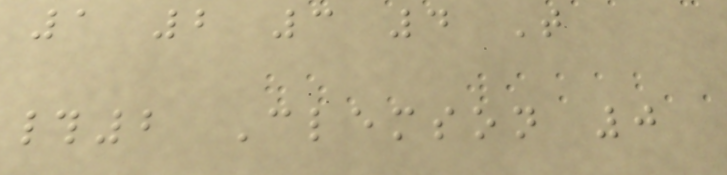1 2 3 4 T
#2 Clemson 0
